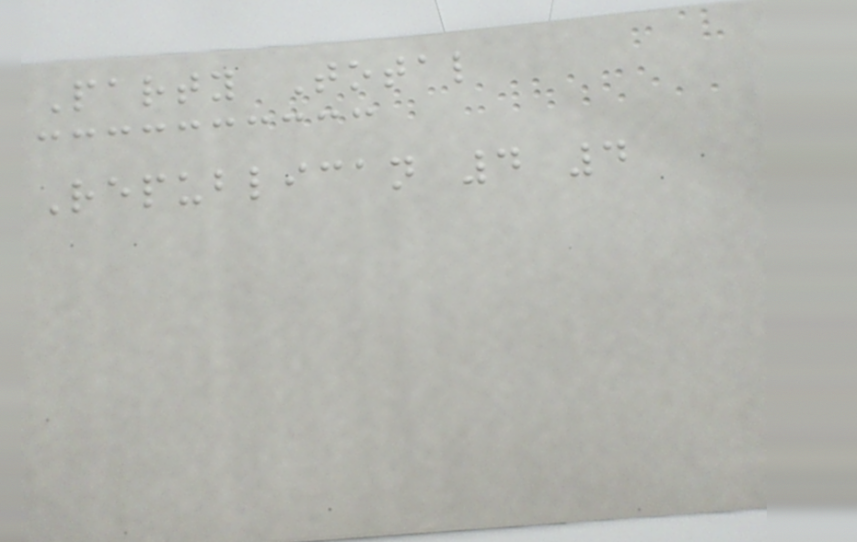Party Total
Republican 4 4
